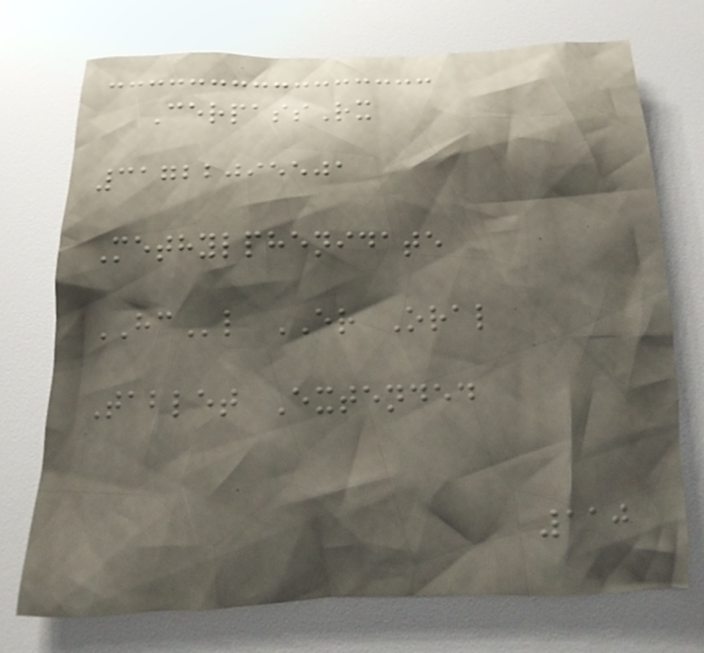CerpassRx
31722095501
Methylphenidate
HCl ER Oral
Tablet Extended
110
